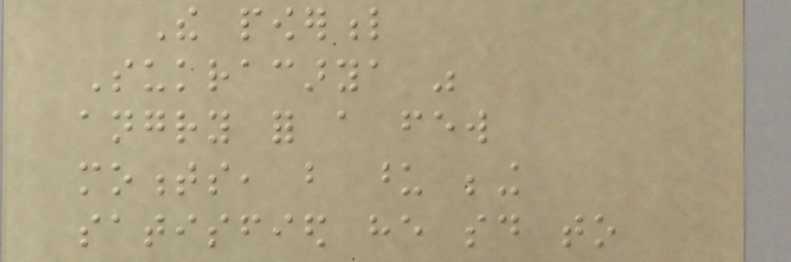The powerful
Sukracarya was
angry for a few
moments, but upon being
satisfied he said to
